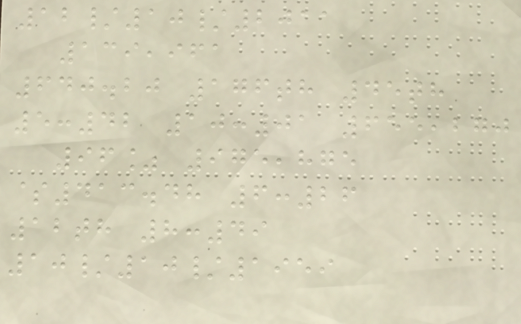12/10/2011
139,961
640.20 176th 45th
5:42 10:01 655,270
96% 975,875
$413.48 6:26
12th 8:49
10/10/1959
